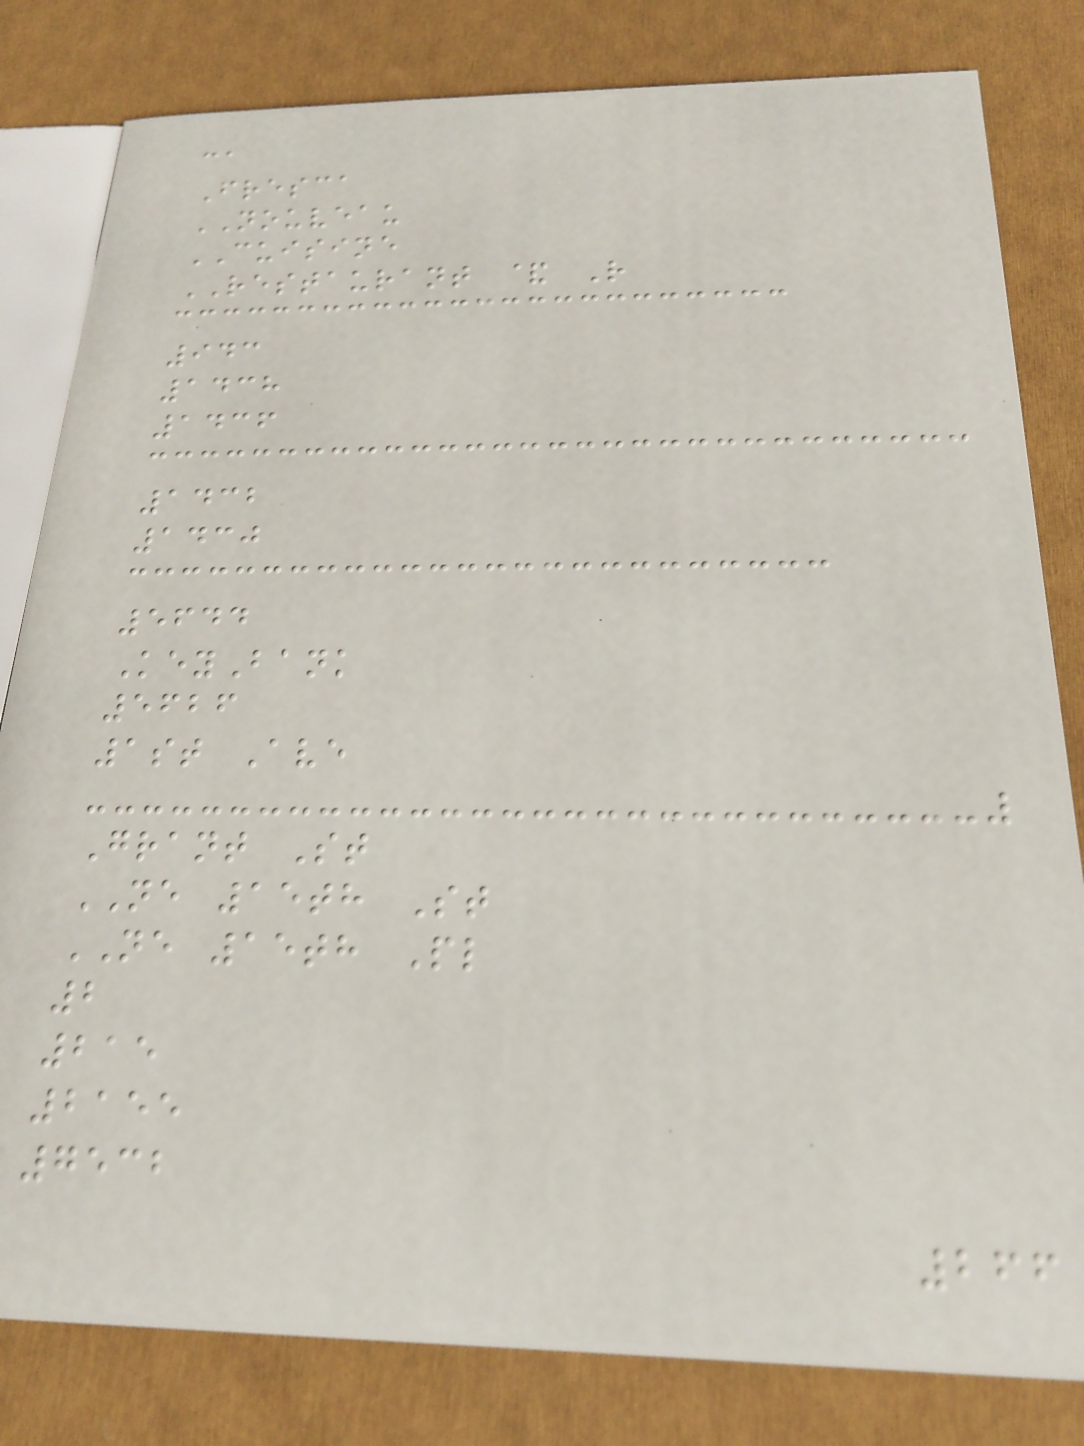ca
Fresca
NOUVEAU
CUISINE
RESTAURANT & R
943
1438
1436
1432
1430
5644
KeyBank
5626
1st Ave
Grant St
NE 15th St
NE 15th Pl
2
215
2155
7532
266
